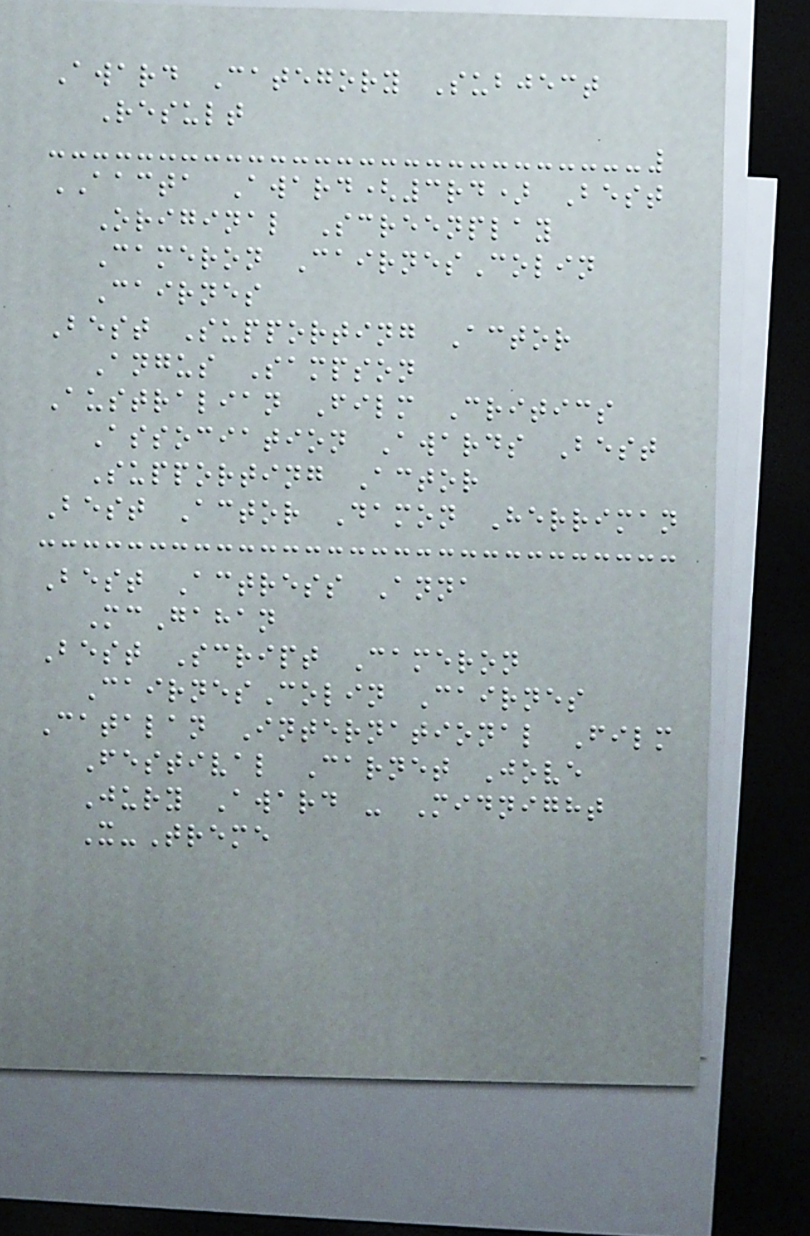Award Category Subject
Result
AACTA Award(3rd) Best
Original Screenplay
Cameron CairnesColin
Cairnes
Best Supporting Actor
Angus Sampson
Australian Film Critics
Association Awards Best
Supporting Actor
Best Actor Damon Herriman
Best Actress Anna
McGahan
Best Script Cameron
CairnesColin Cairnes
Catalan International Film
Festival Carnet Jove
Jury Award - Midnight
X-Treme
